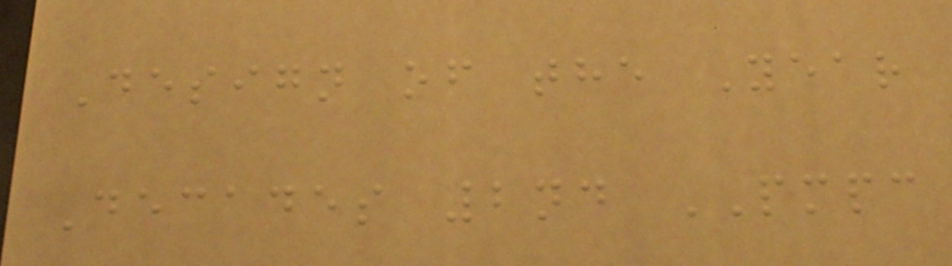Design of the Year
Decades 2nd PMPC
